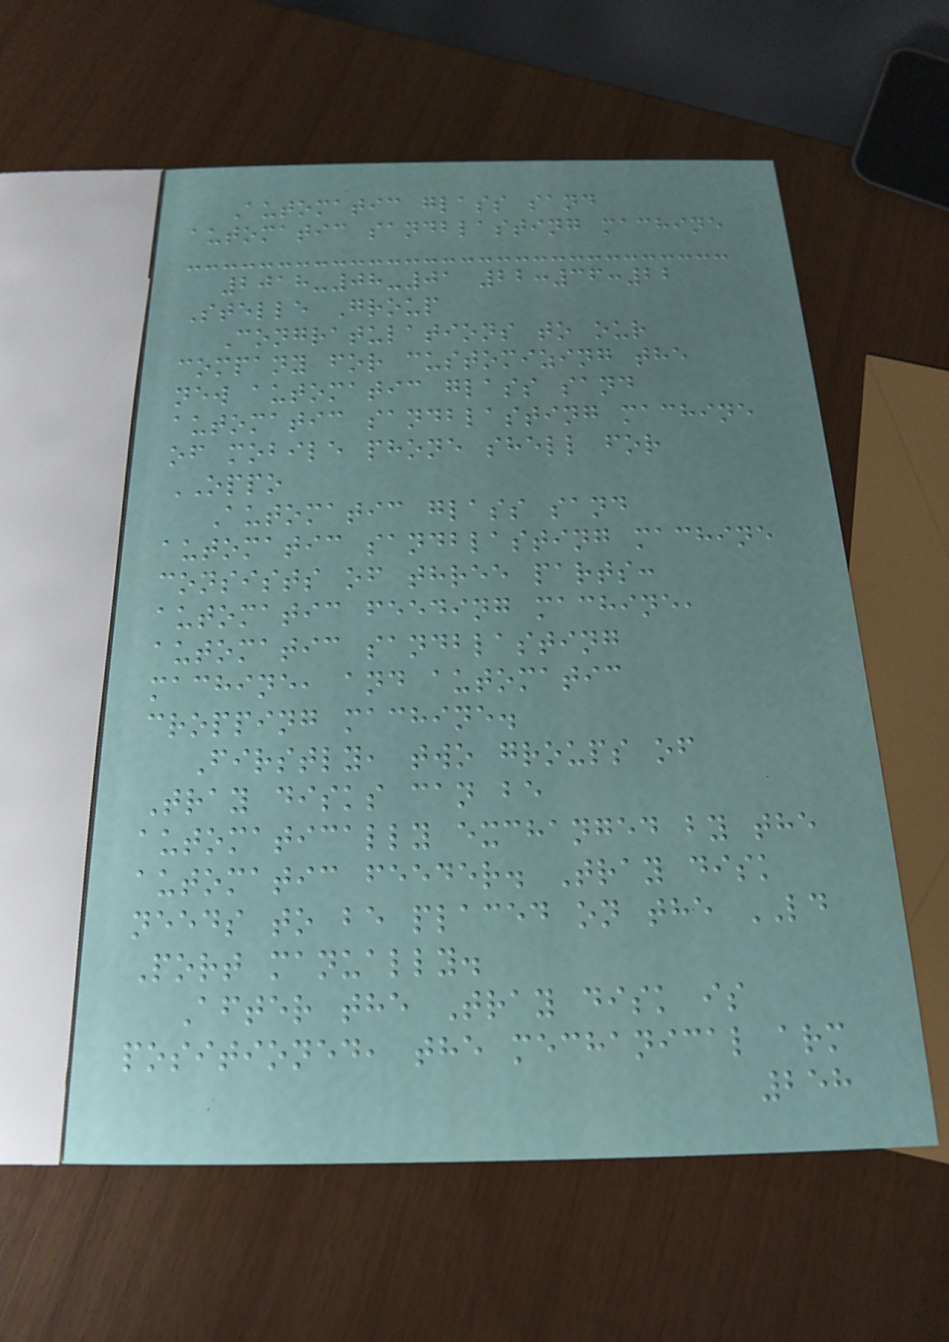Automatic glass sand
automatic sandblasting machine
2018-08-01 22:36:22
Stelle Group
Congratulations to our
company for customizing the
new automatic glass sand
automatic sandblasting machine
of mobile phone shell for
OPPO
Automatic glass sand
automatic sandblasting machine
consists of three parts:
automatic feeding machine,
automatic sandblasting
machine, and automatic
cropping machine.
Firstly, two groups of
Tray disks can be
automatically exchanged by the
automatic feeder. Tray disk
needs to be placed on the LD
Port manually.
After the Tray disk is
positioned, the mechanical arm
258
